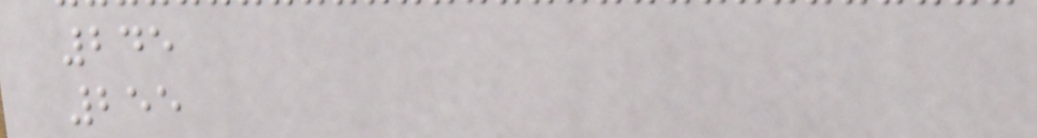245
255
